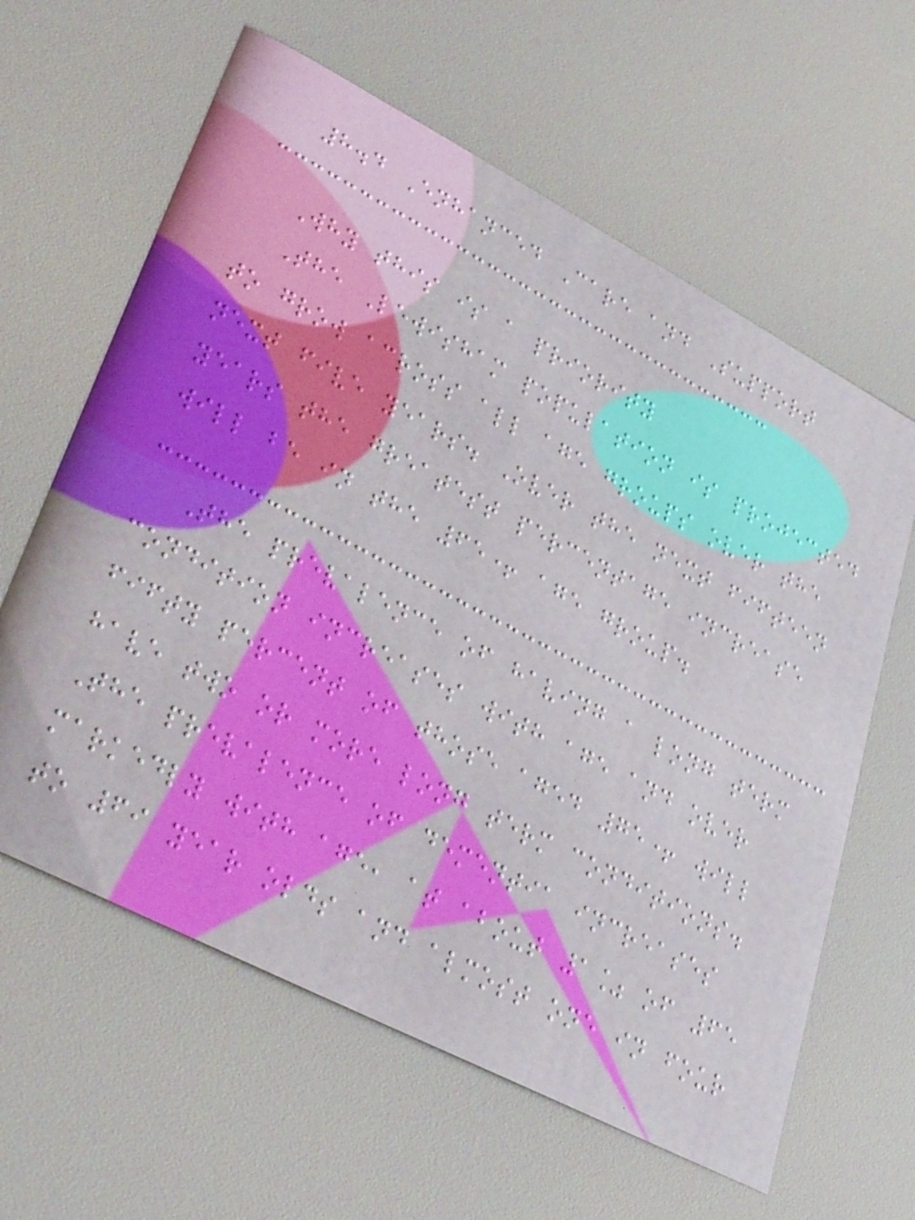8.4 Enhanced Care and Support
Why this is a priority
The Lewisham population is projected
to grow across all age groups over the
next five years. Over the next fifteen
years the greatest percentage increase
will be in the 65+ age group.
The prevalence of having a long term
condition increases with age and over
fifty percent of those aged 75+ will
have two or more long term conditions.
The prevalence of dementia increases
markedly with age, at about 1% of 65
to 69 year olds and almost one in four
